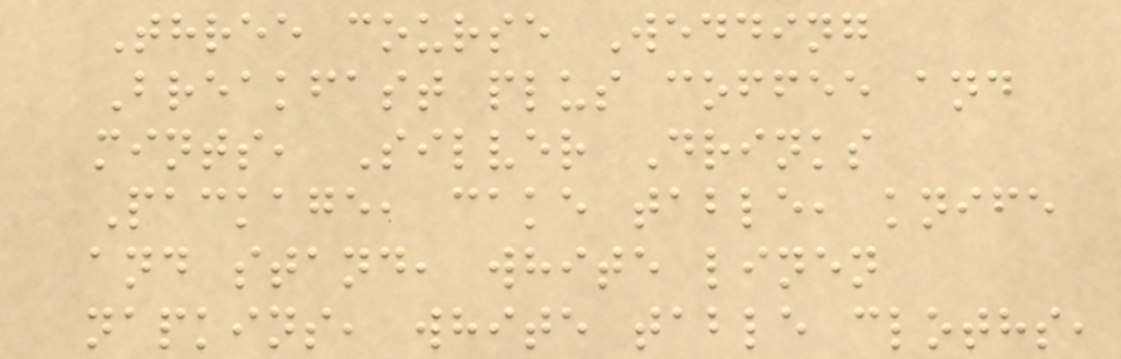Three course Wedding
Breakfast plus coffee and
mints, Silver Drinks
Package, cake table, knife
and stand, white linen
napkins, white table cloths,
